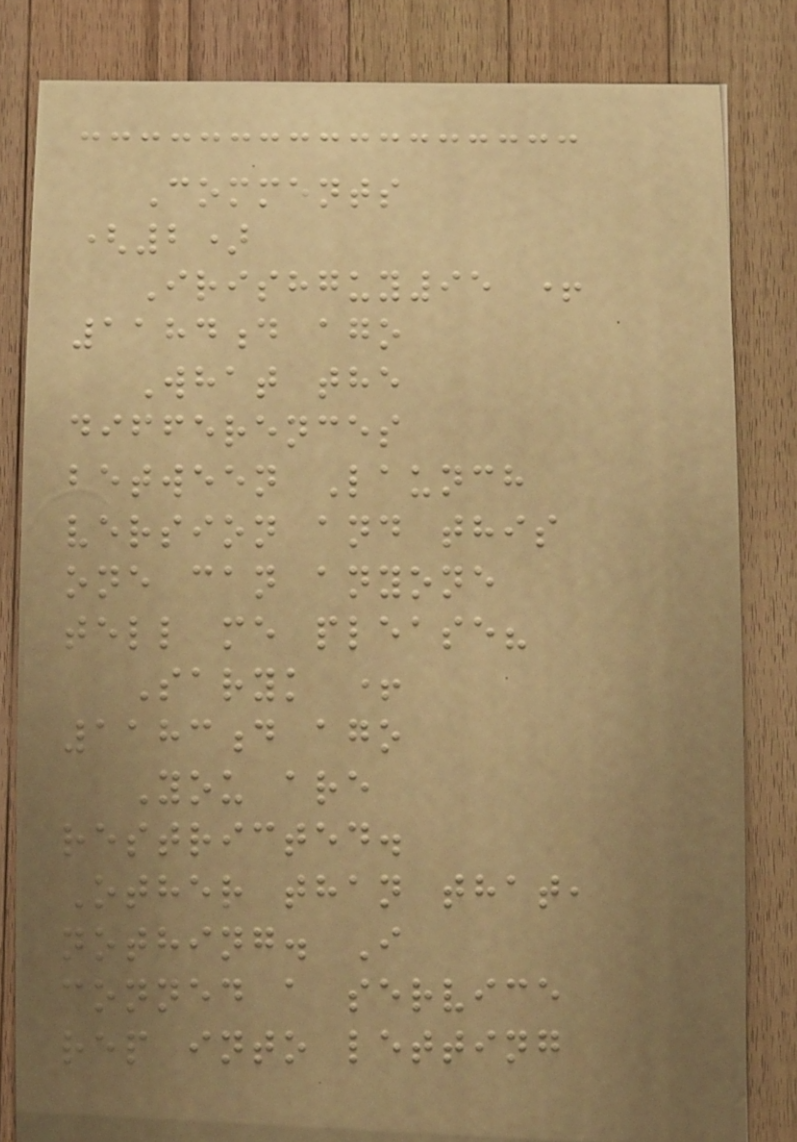Comments
(2)
Irishguy95 +
1184d ago
What the
differences
between Launch
version and this
one can anyone
tell me please?
Saryk +
1183d ago
You are
restricted.
Other than that,
nothing. I
conned a service
rep into letting
